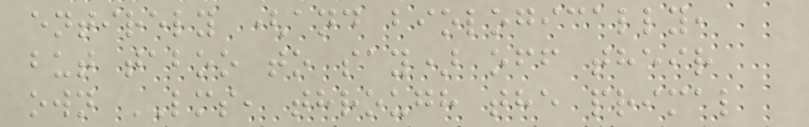entirely (and biologically,
but taboo to say) off their
own LMS, through the primal
